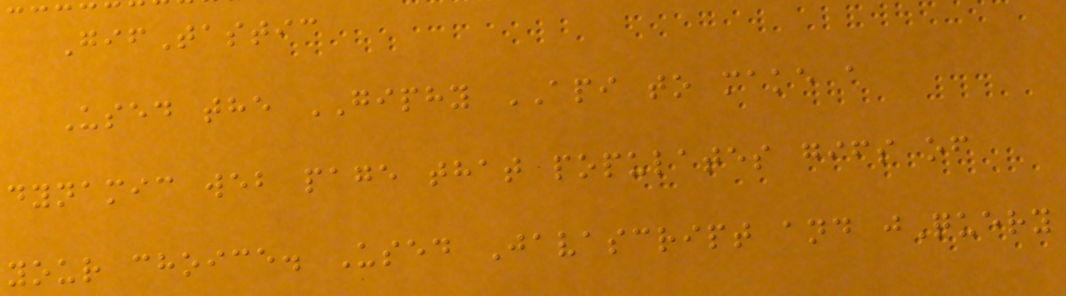GifTastic
Used the GIPHY API to make a
dynamic web page that populates gifs of
your choice. Used Javascript and jQuery
